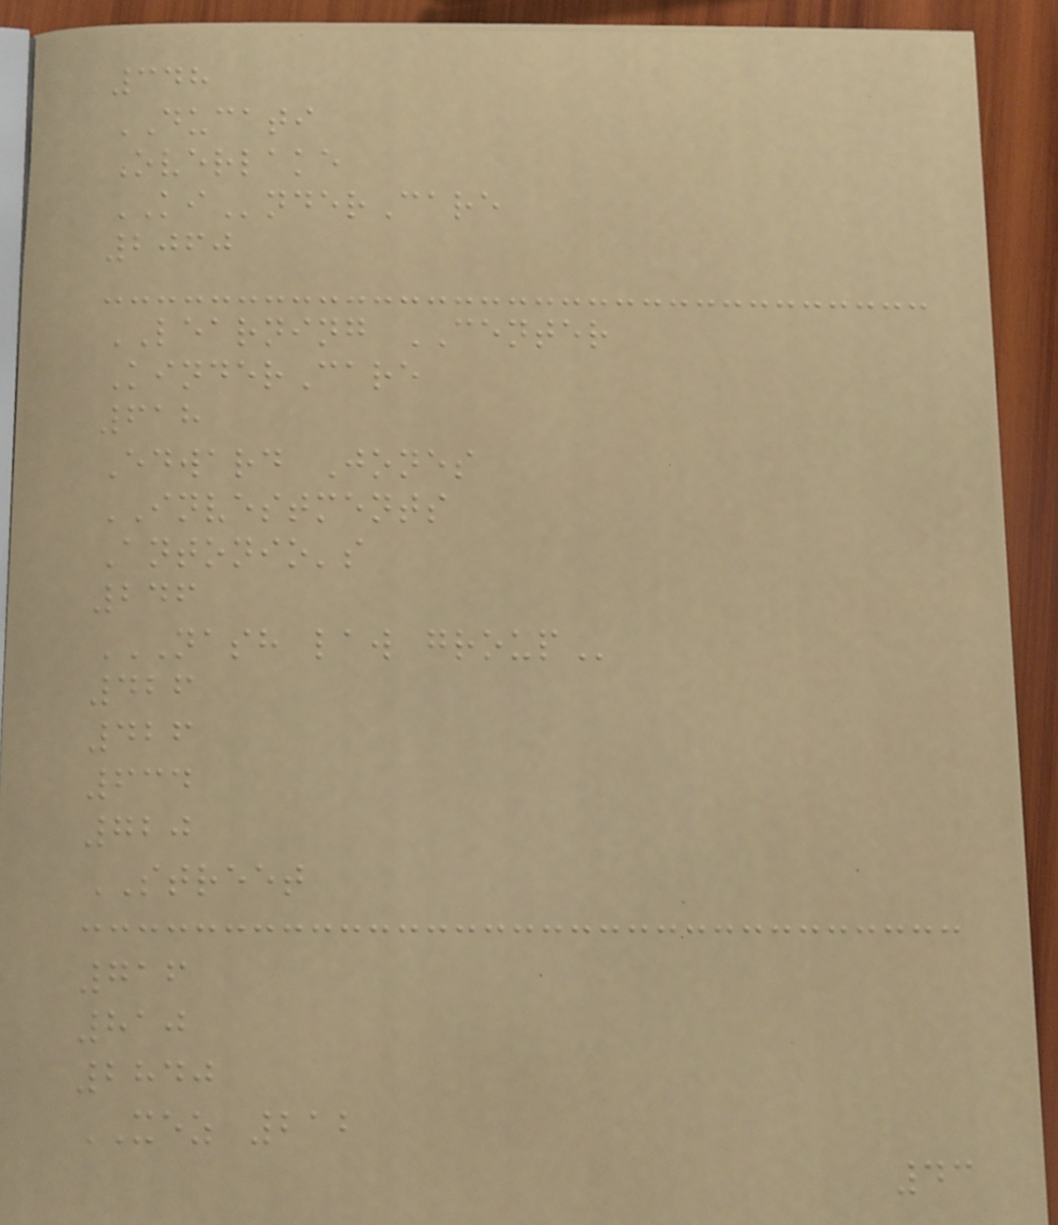348
DUCATI
Overlake
KInderCare
2060
LEARNING CENTER
KinderCare
618
Edward Jones
INVESTMENTS
Antonio's
246
NASH LAW GROUP
426
426
634
720
STREET
716
810
2840
XEZ 212
43
